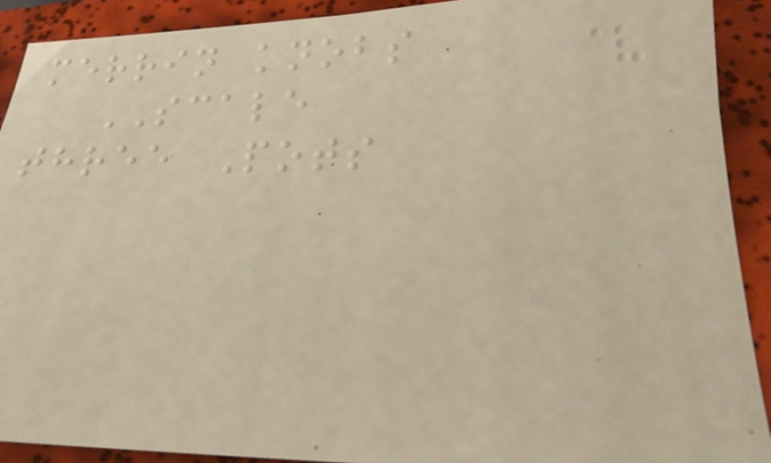merrin knobs
SCALE
three Pots
